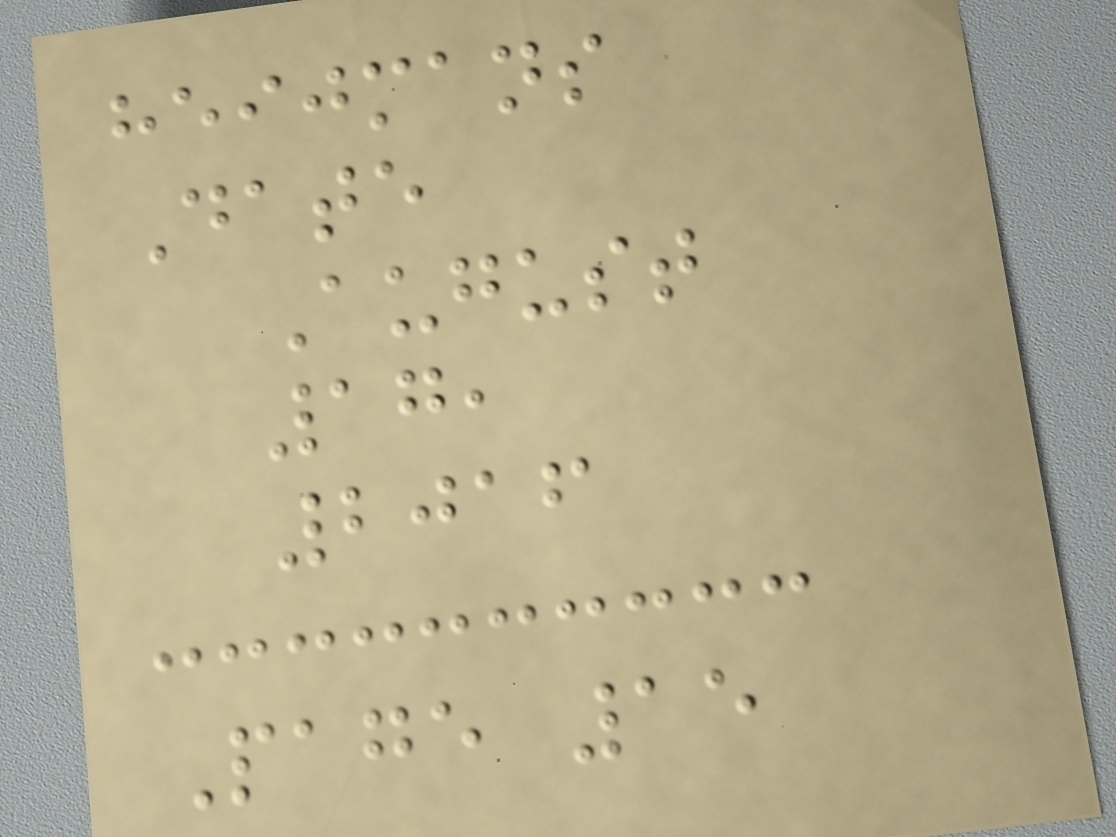heijmans
Date
August
17,
2016
Page 15
